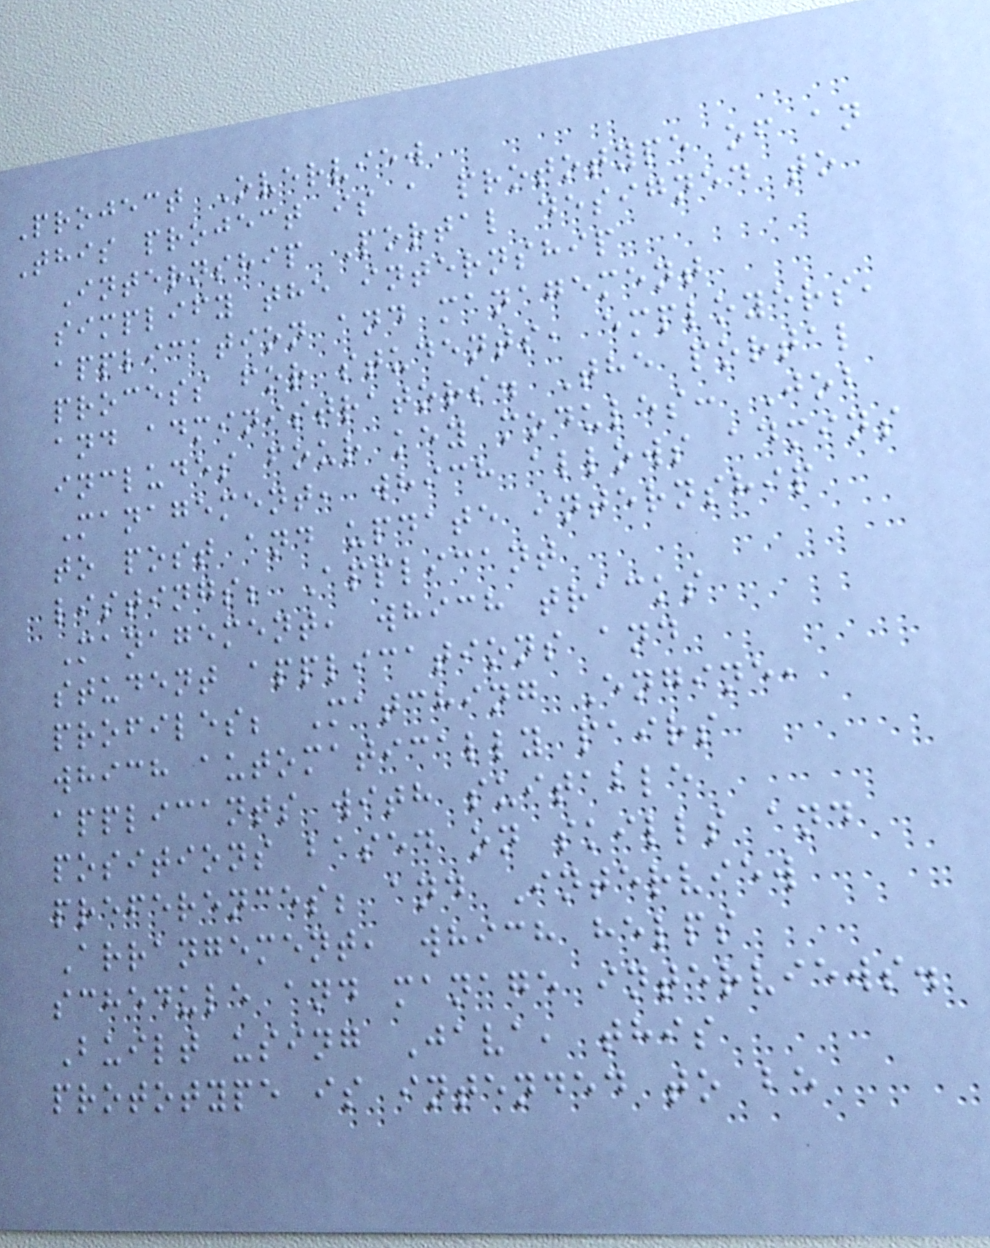Project Overview
This project is a prototype of an
Internship Portal designed to
simplify the internship
application and management
process for students, employers,
and administrators. The portal
includes four key modules: Job
Management, which allows admins
to post and update internship
listings; Applicant
Management, which tracks
student applications and
profiles; Matching Engine,
which automatically pairs
applicants with suitable
positions based on skills and
preferences; and Interview
Arrangement, which helps
schedule and manage interviews.
Built using Java, this
prototype is intended to be
